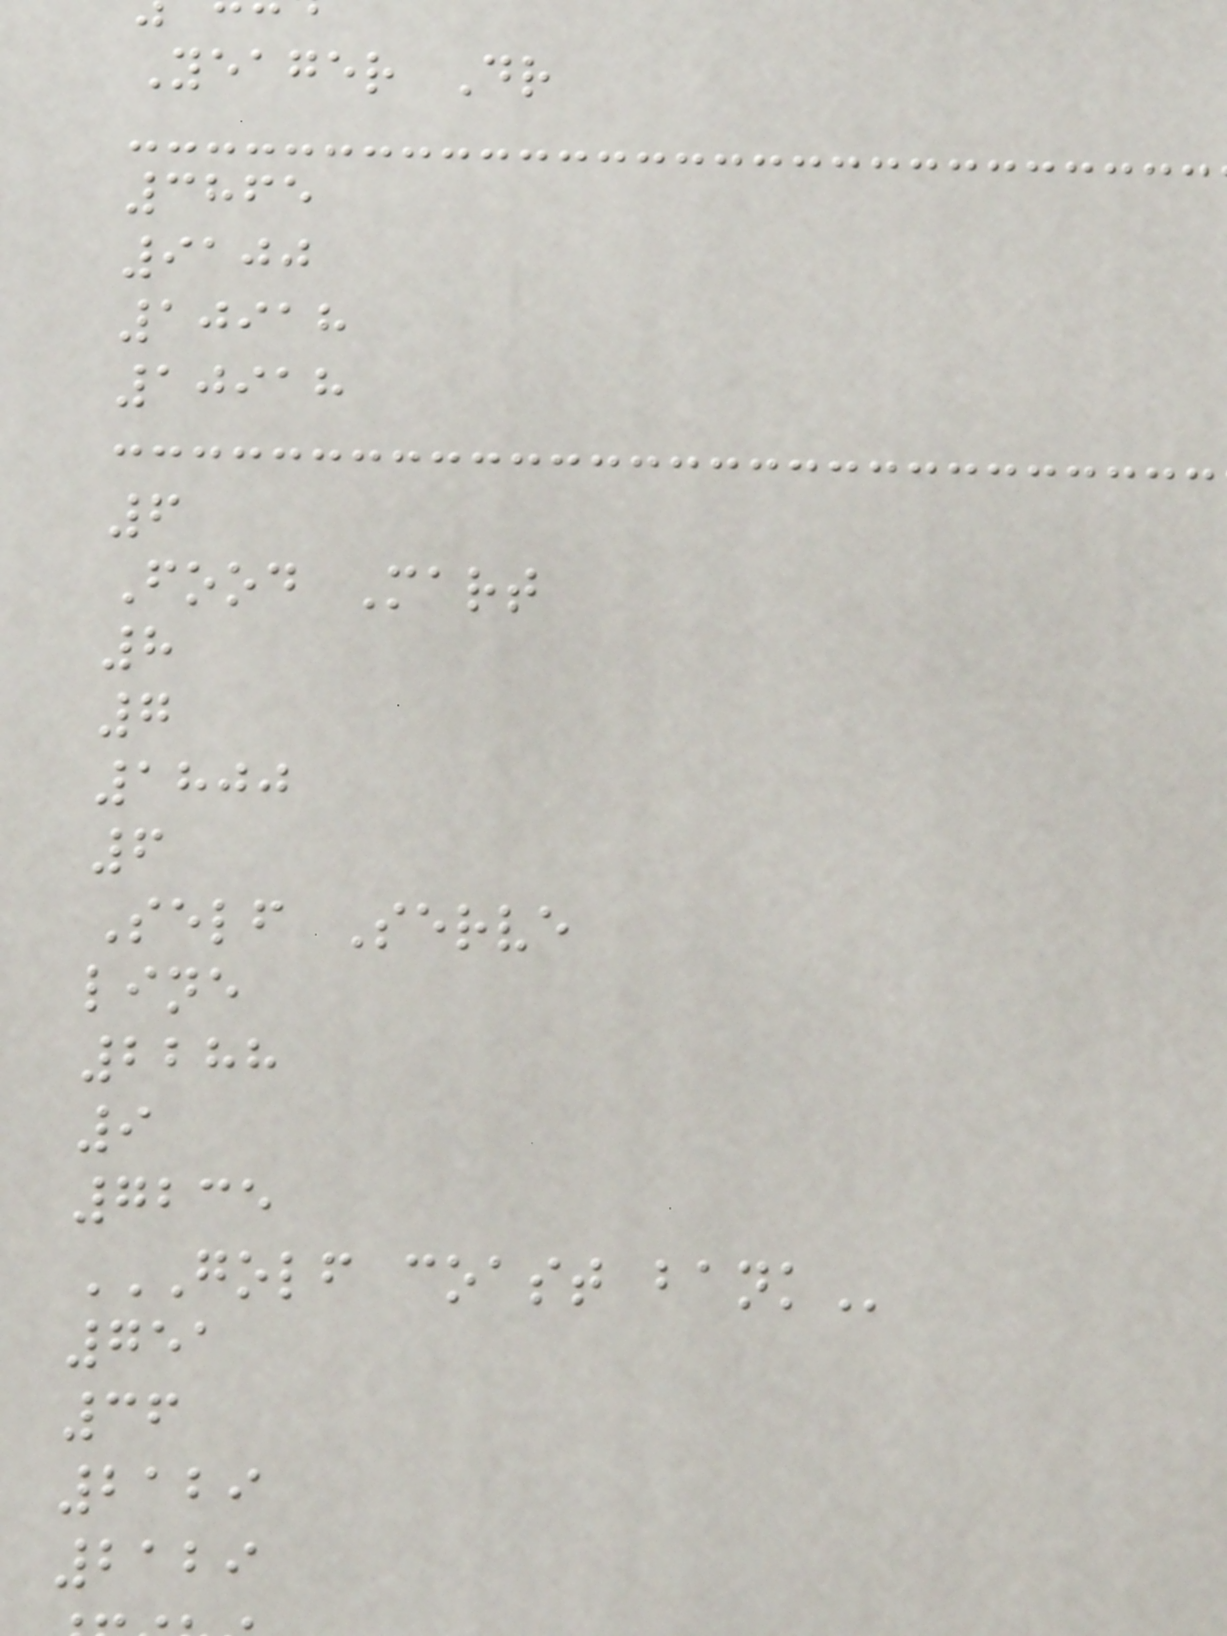Yeager Dr
3865
9100
10918
10918
6
Food Mart
8
7
1800
6
Self Serve
line
2288
9
7235
GOLF COAST BANK
751
36
2129
2129
